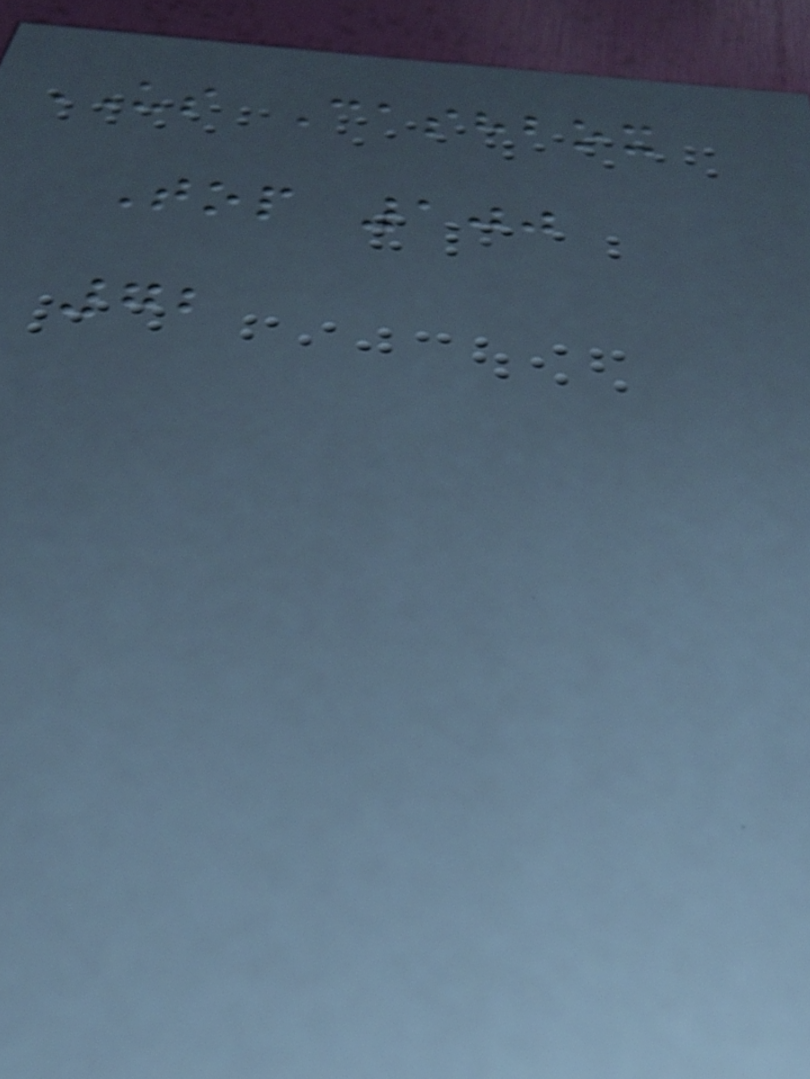US Cashbox
Top 100
72
